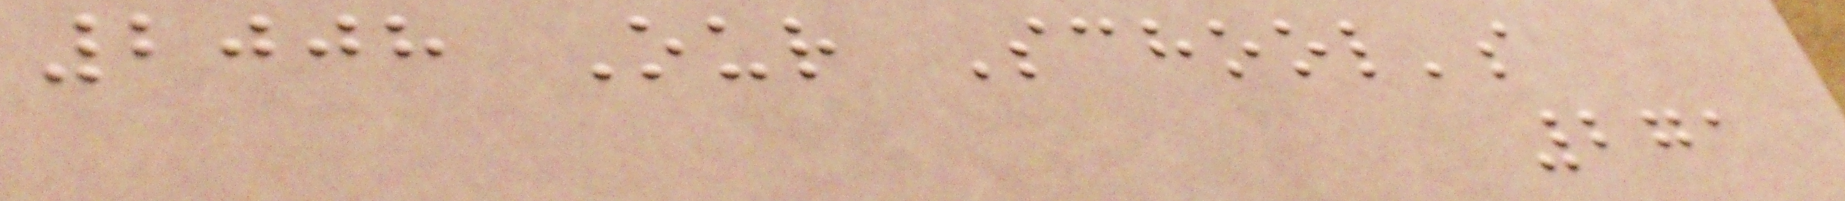2008 Our School's
271
